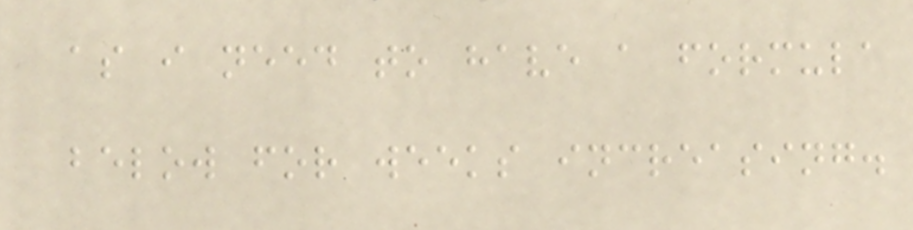as i need to have a formula
below for weeks increasing.
